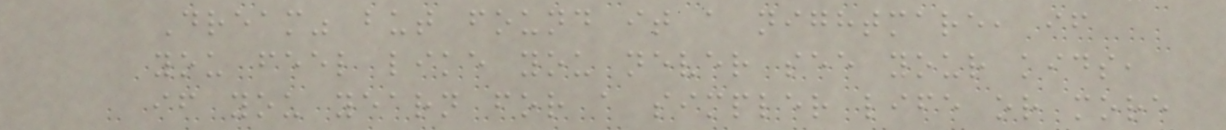Dream" but found it a nightmare, if
you feel like you never see your kids,
if you yearn for a simpler life or more
